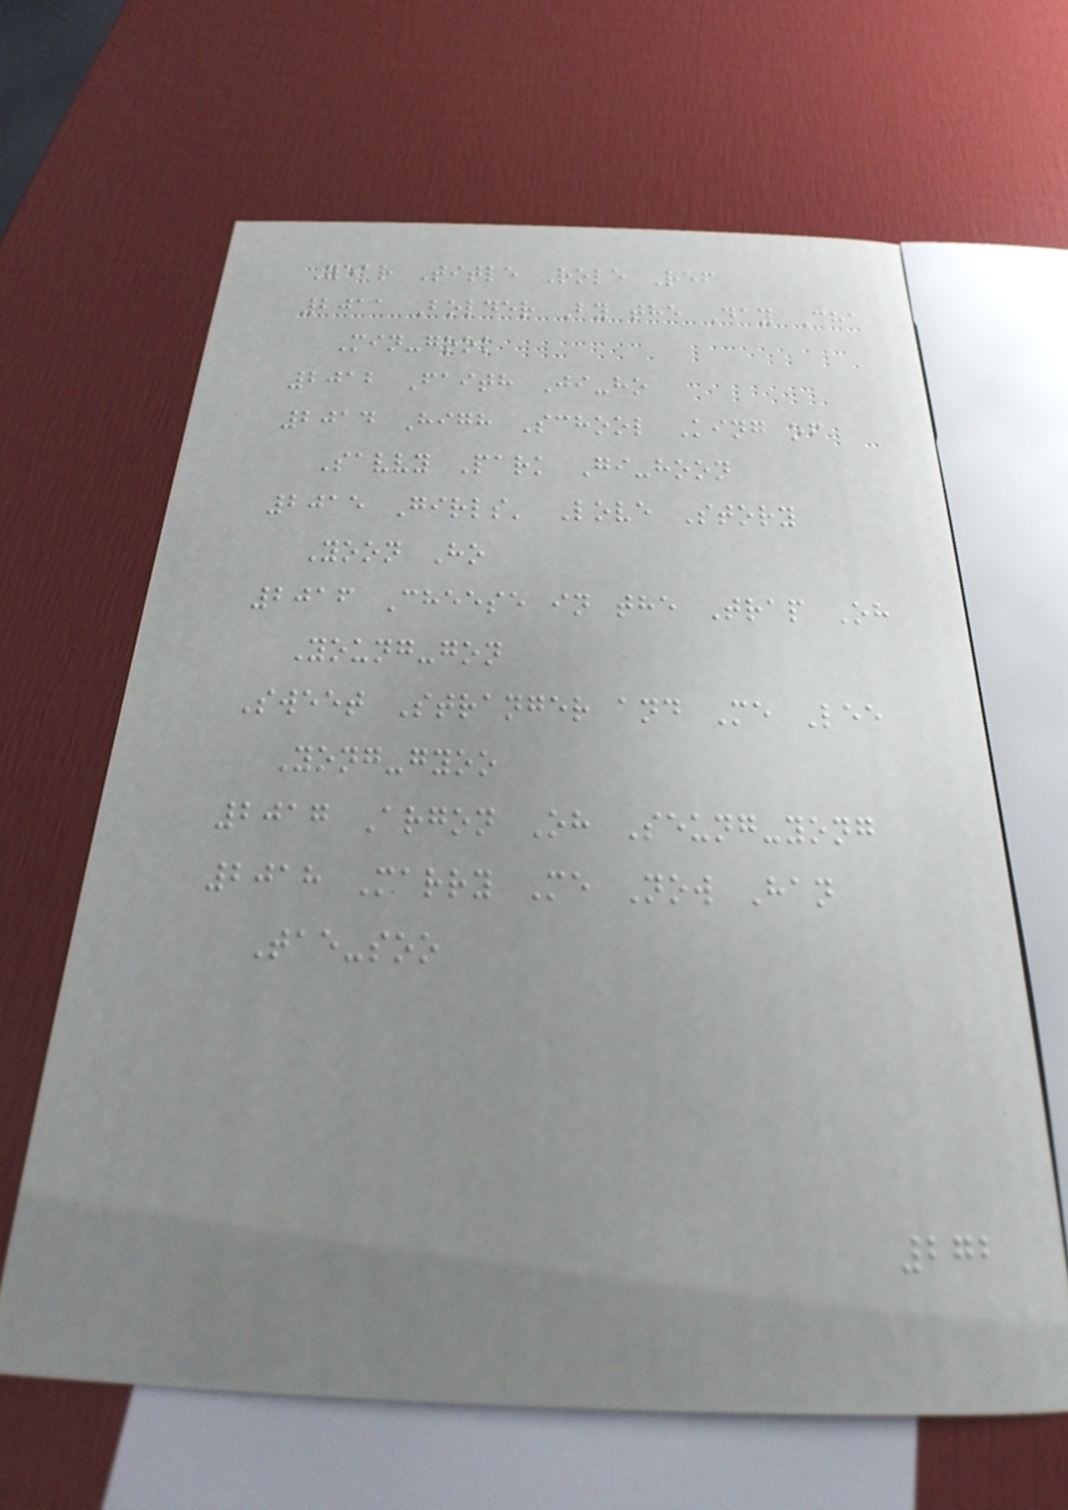Year Title Role Ref
2011 Bolder By the Day Cha
Min-gook
2012 Faith Ji-ho
2014 High School King of
Savvy Park Gi-hoon
2015 Girls' Love Story
Yoon Ho
2016 Cheese in the Trap Oh
Young-gon
Sweet Stranger and Me Lee
Yong-gyoo
2017 Argon Oh Seung-yong
2018 Marry Me Now Han
Tae-soo
272
